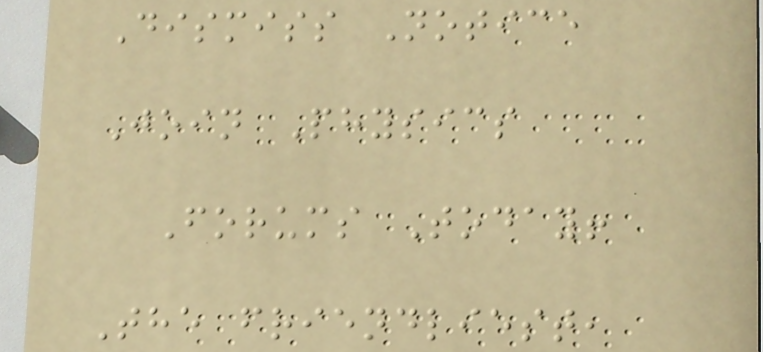Dismiss Notice
Join Physics
Forums Today!
The friendliest,
